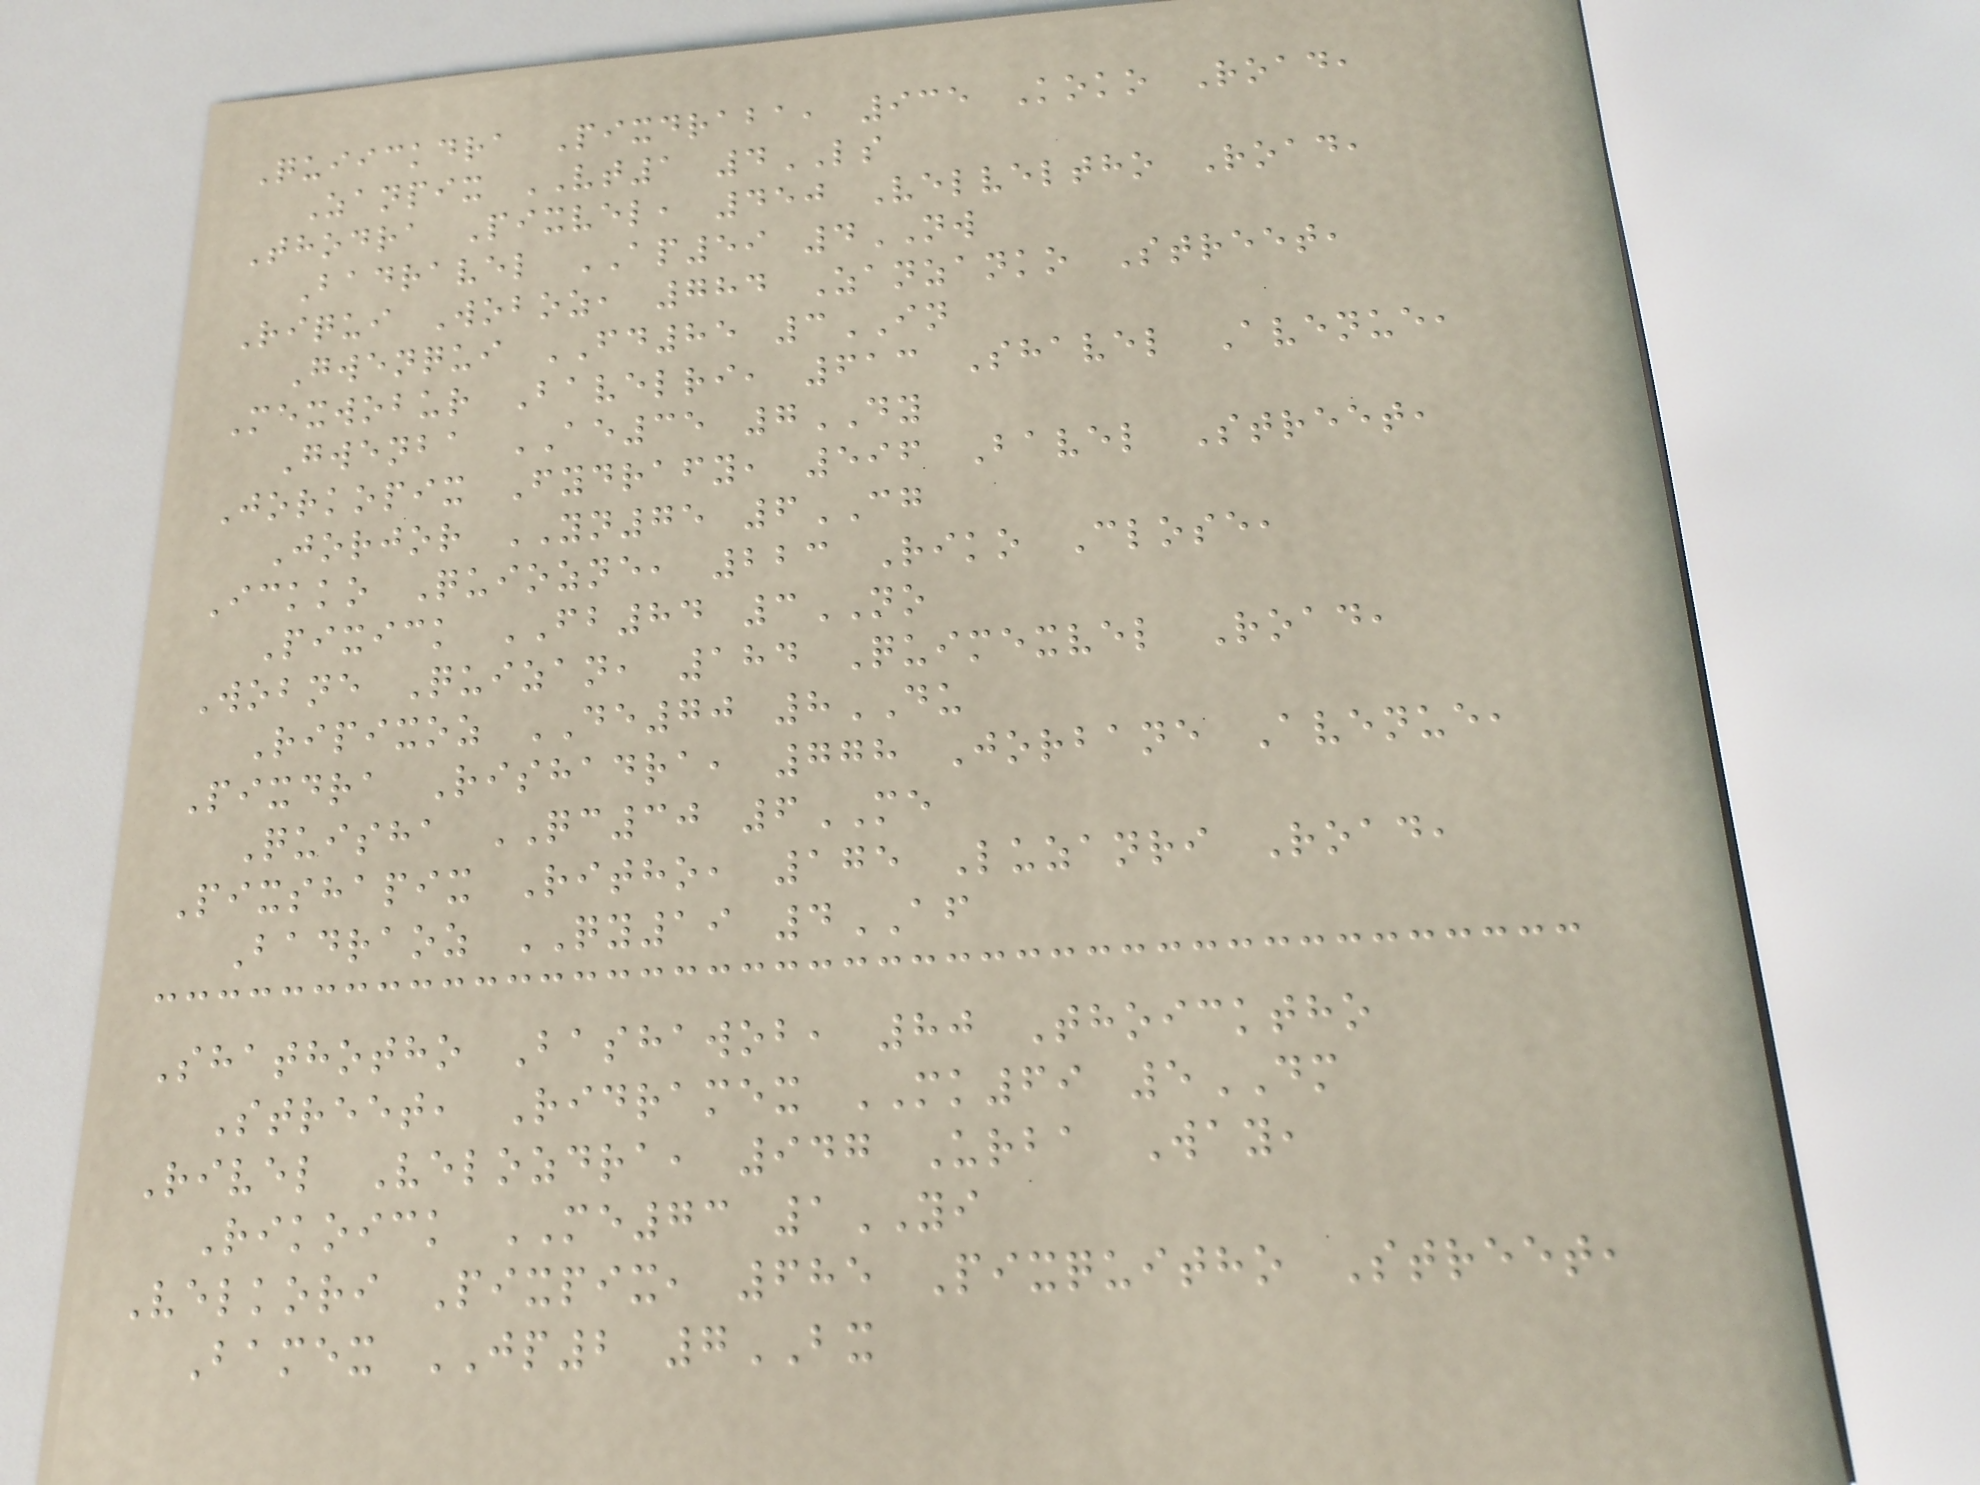Quiickdra Pixdraba, 935 Koko Road,
Zanpix VT1 4LS
Thodra Pixvel, 450 Velveltho Road,
Badravel AP59 4NW
Riqui Woboz, 784 Zanzanko Street,
Gwenqui FD85 3IN
Mexwobur Bavelri, 613 Shavel Avenue,
Gwenba AE35 7DY
Jorkopix Fydrafy, 596 Bavel Street,
Jorjor YN75 6CG
Ickko Quiozne, 223 Riko Close,
Pixick FB84 3NO
Wobne Quizan, 184 Quimexvel Road,
Ripixoz DE70 8DU
Pixdra Rishadra, 778 Jorbane Avenue,
Quisha QC30 6ME
Pixshapix Ritho, 175 Luzanri Road,
Badraoz QY19 4AF
Shathotho Bashawob, 80 Thoicktho
Street, Ridramex MK69 5DM
Rivel Velozdra, 947 Urba Way,
Rikoick ME73 1YI
Velkori Pixpix, 685 Pixquitho Street,
Bamex JP2 7BX
